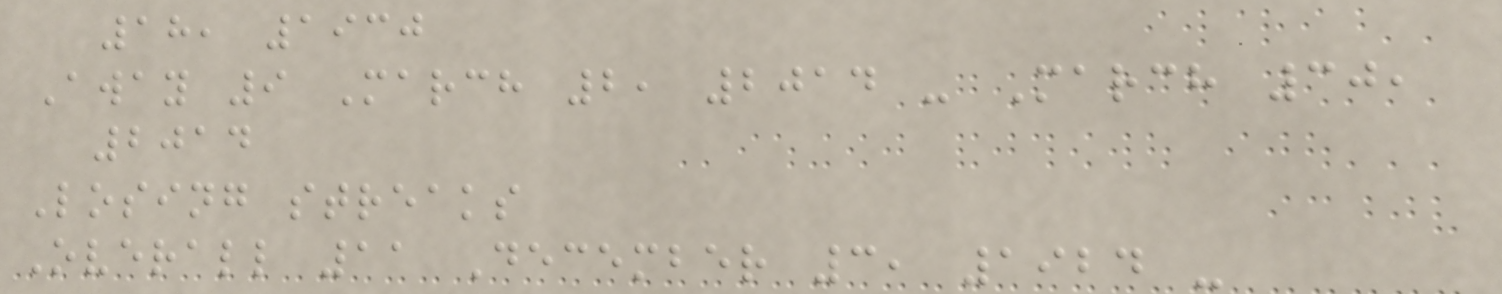18, 1930
Away 9 March 2, 2014 - March 30,
2014
Losing streaks
Overall 11 December 3, 1924 -
